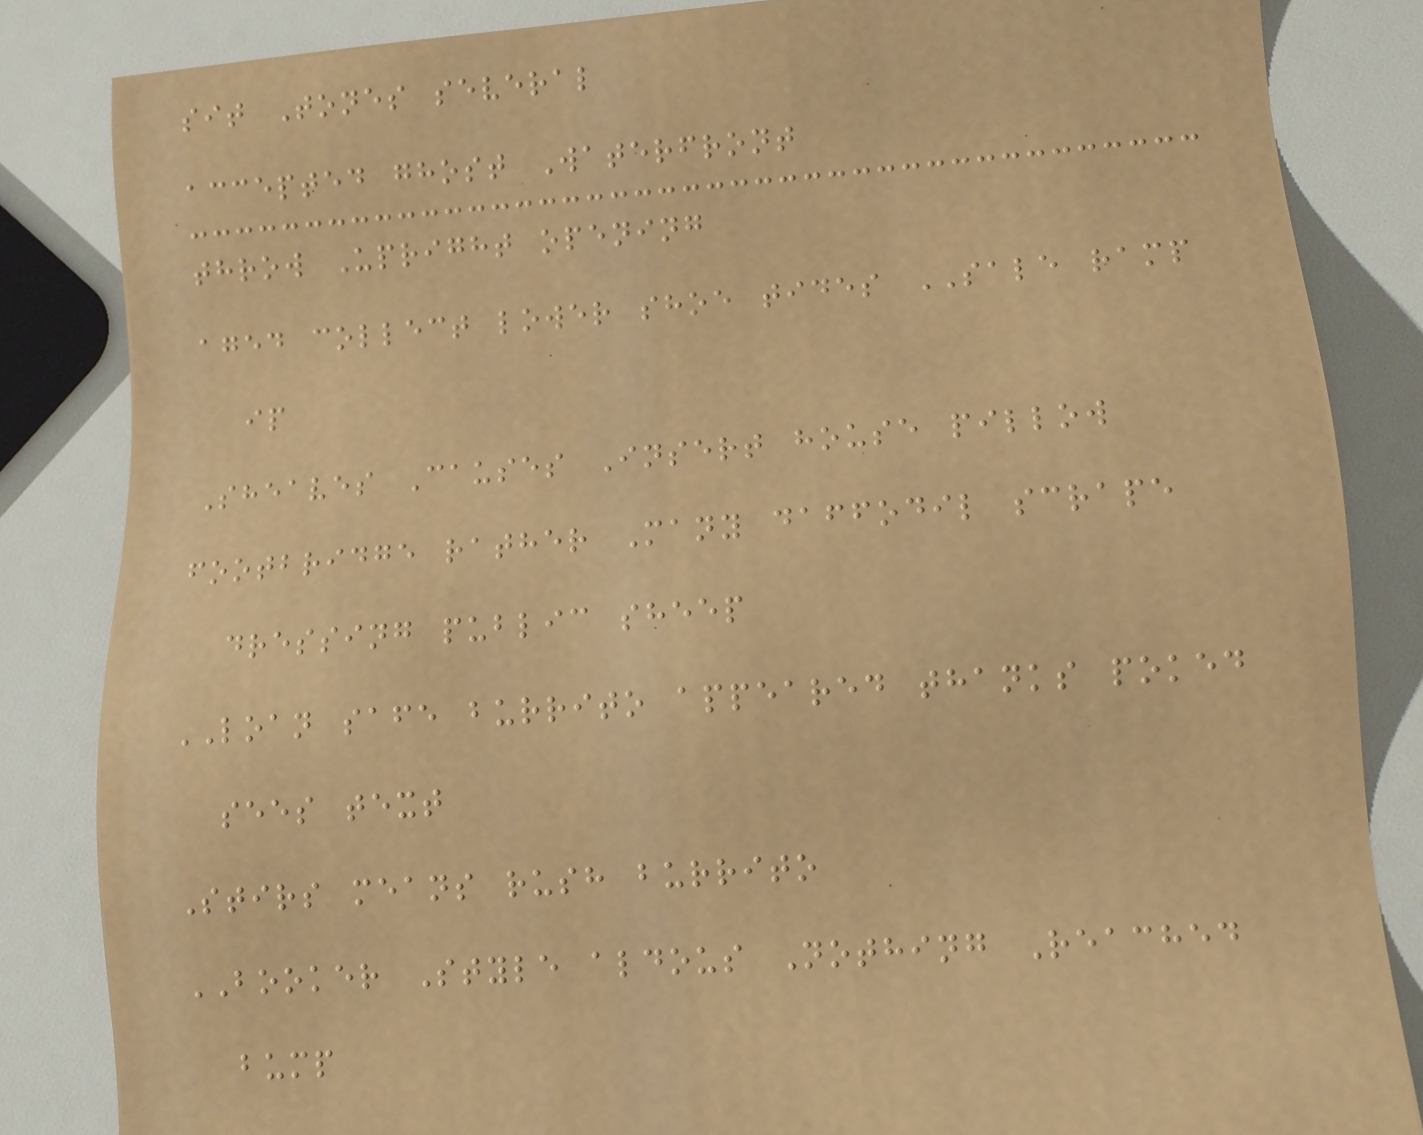sit Tones several
accepted ghost Waterfront
throw Upright opening
aged collect lower shoe tides SALE ramp
ip
Sheaves Causes Insert house pillow
footbridge rather Many daffodil scrape
dressing public sheep
LOAN safe burrito appeared thanks poked
sees text
Stirs means rush burrito
BOOKER Style aldous Nothing Reached
bump
